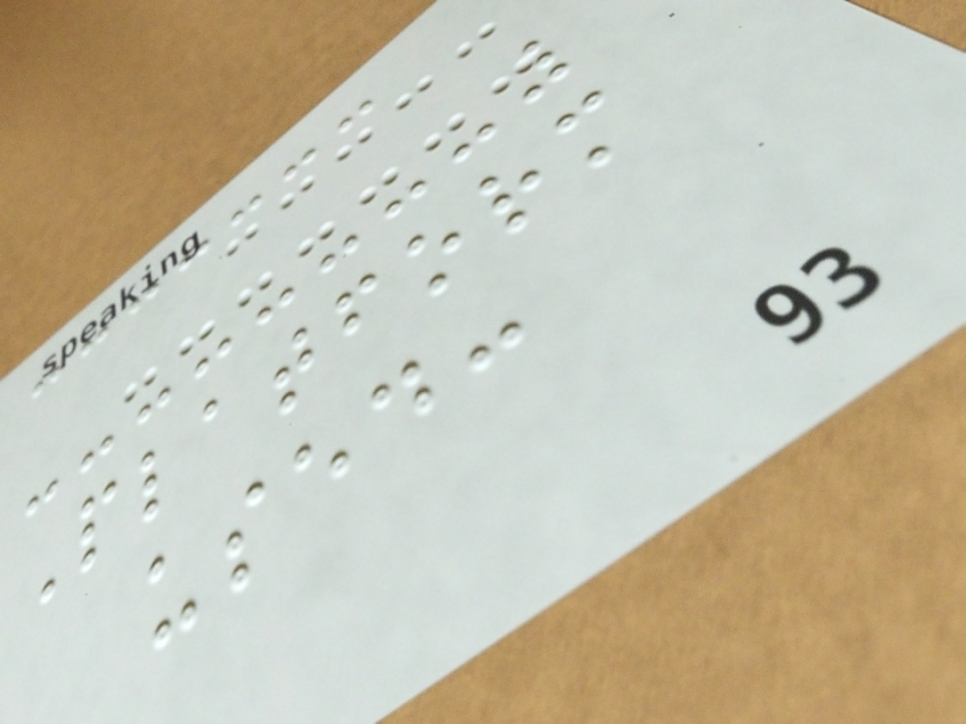Platform
used:
